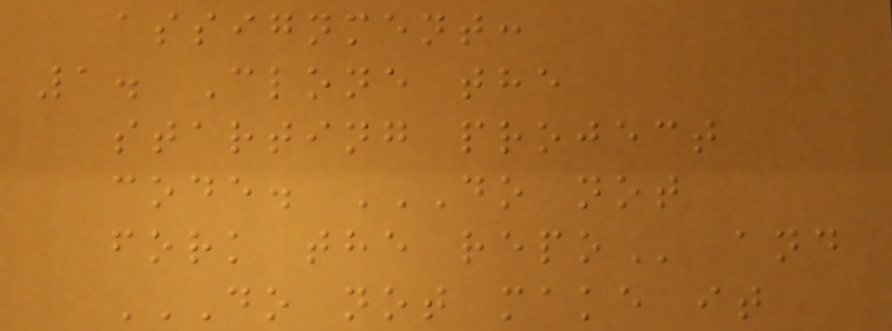assignment:
1. Clone the
starting project
code. DO NOT
FORK THE REPO and
DO NOT MAKE IT
